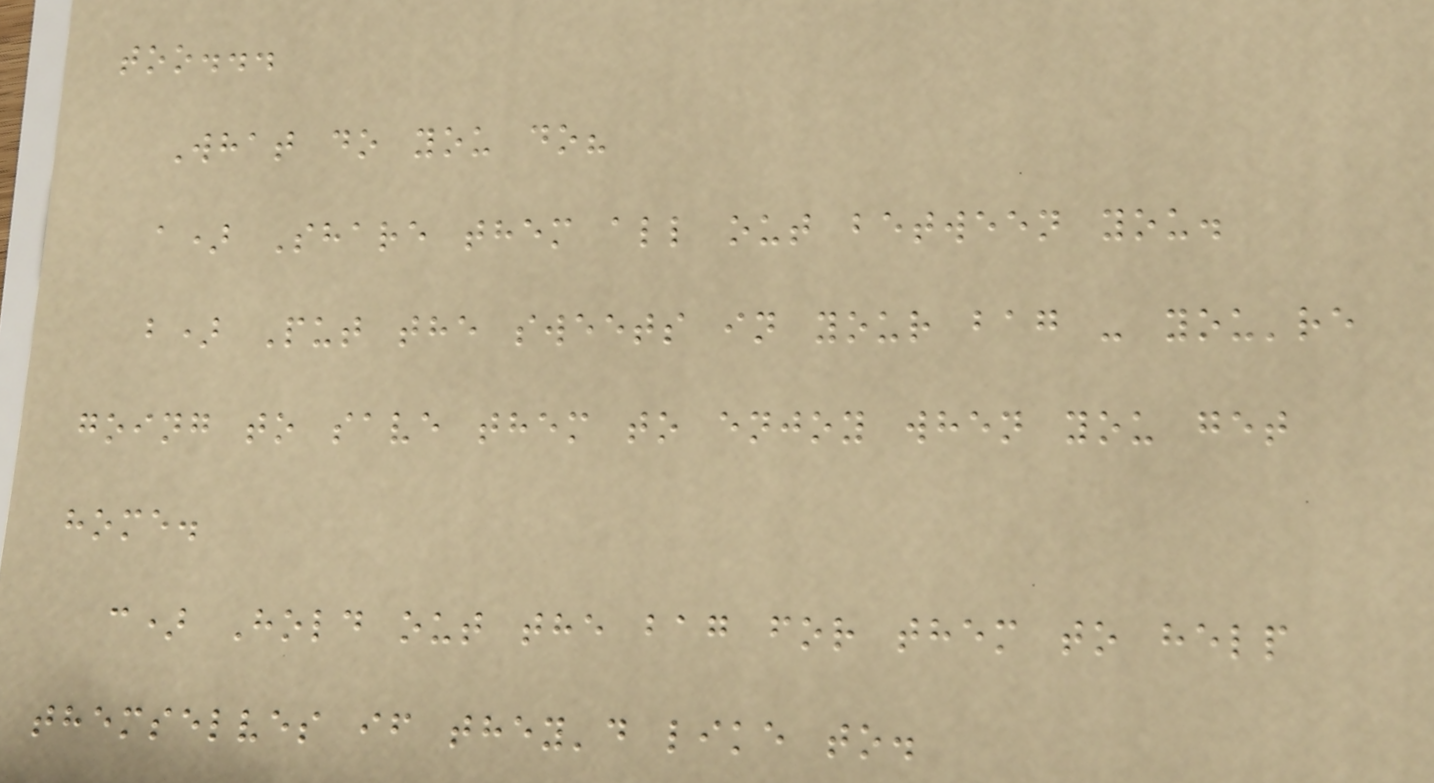too...
What do you do?
a) Share them all out between you.
b) Put the sweets in your bag - you're
going to save them to enjoy when you get
home.
c) Hold out the bag for them to help
themselves if they'd like to.
